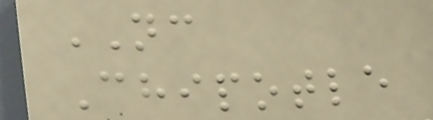NC
Chipotle
